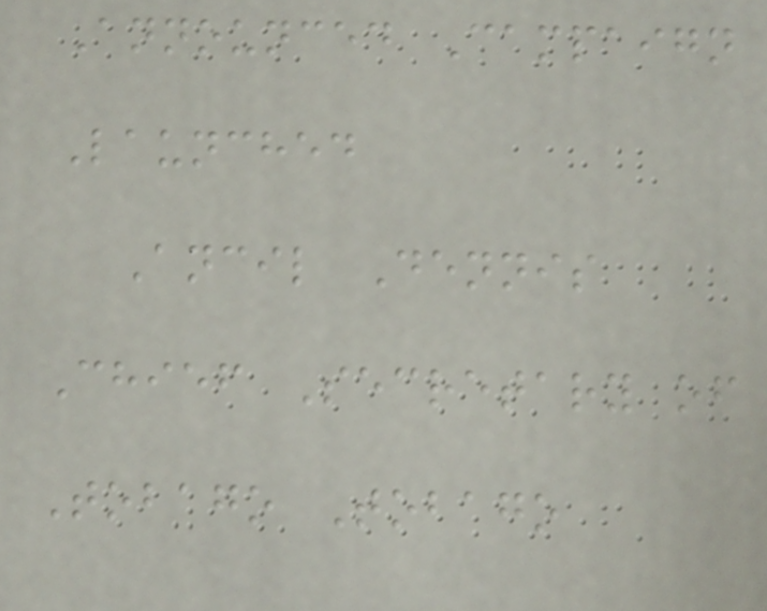Announced Campaign
Launched
Ancil Dennis
Chief Secretary of
Tobago Tobago
